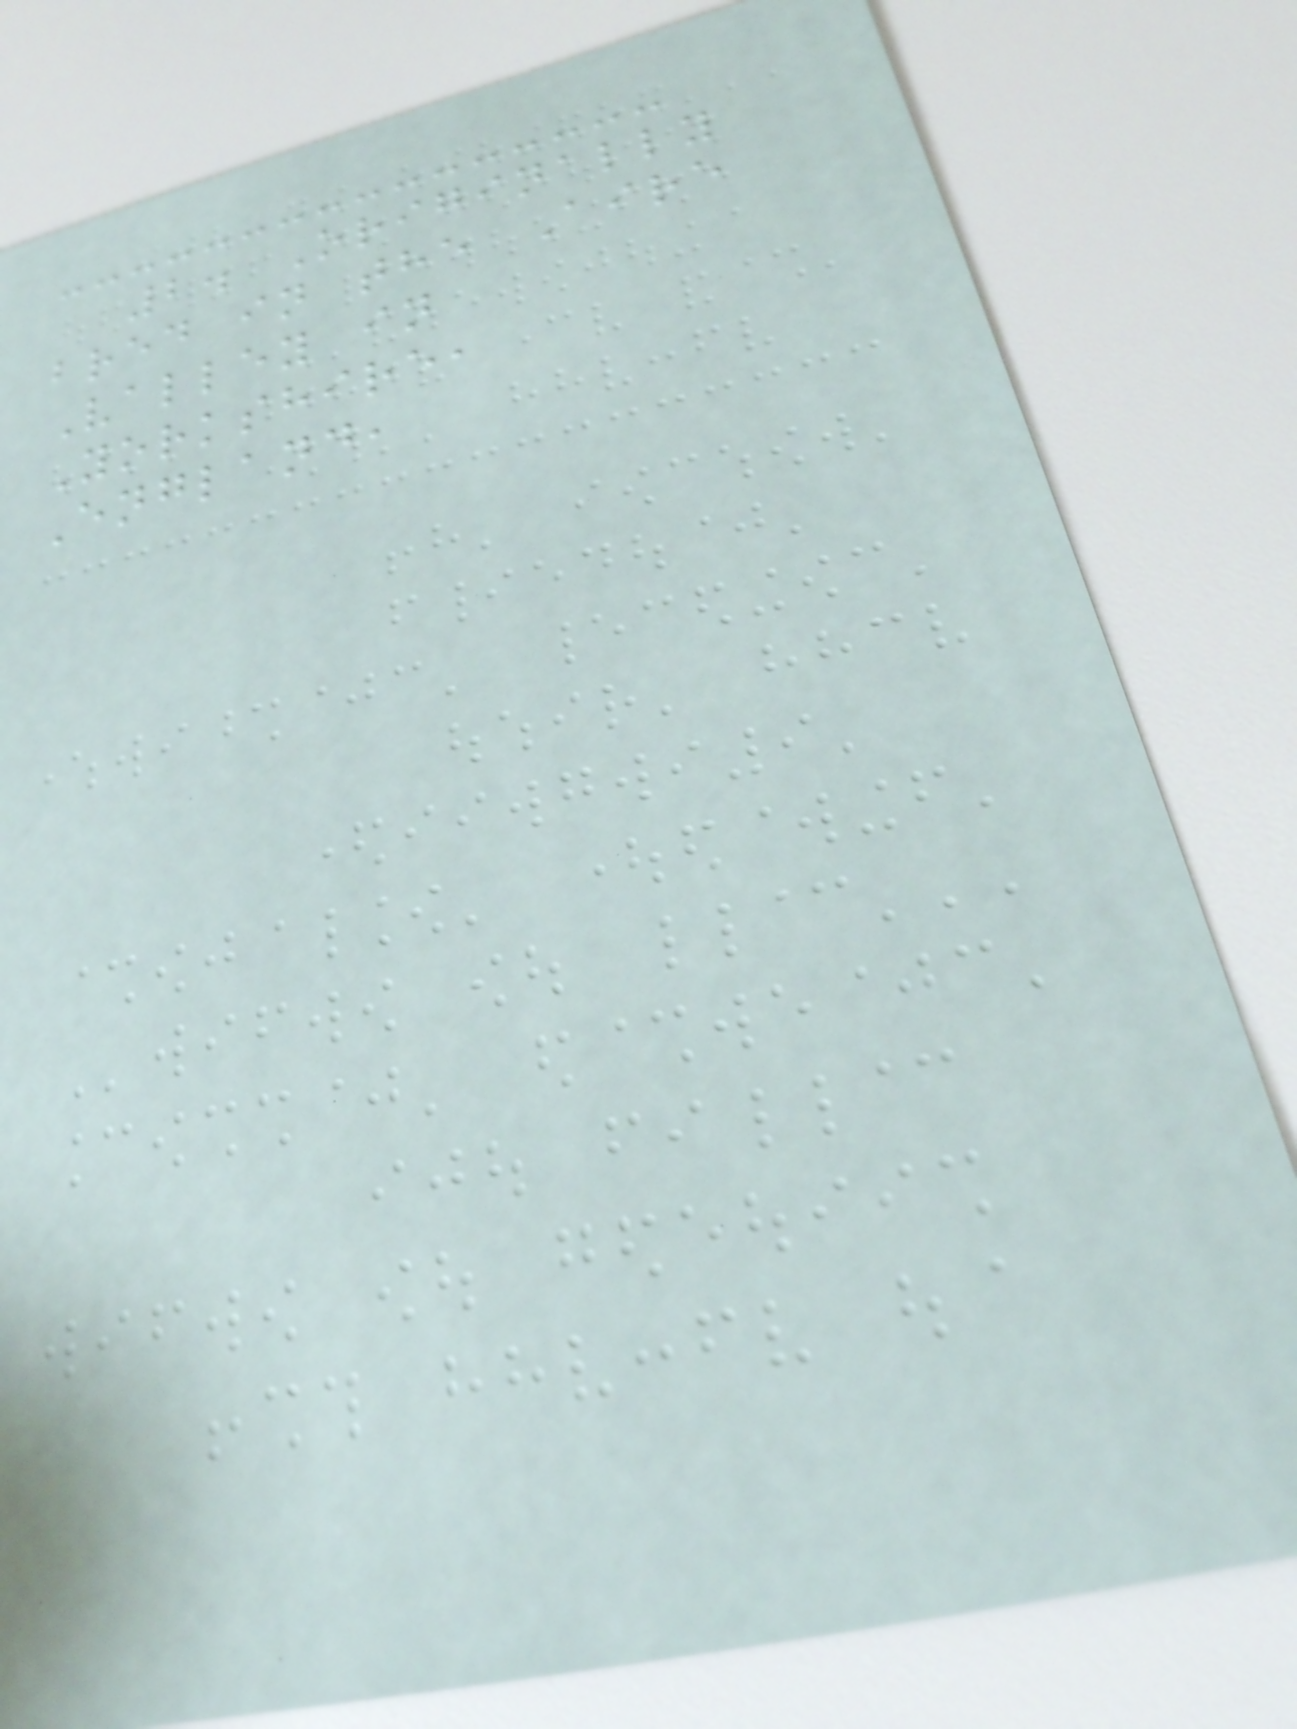2. Originally
bred in the Aire
Valley in
Yorkshire,
England,
